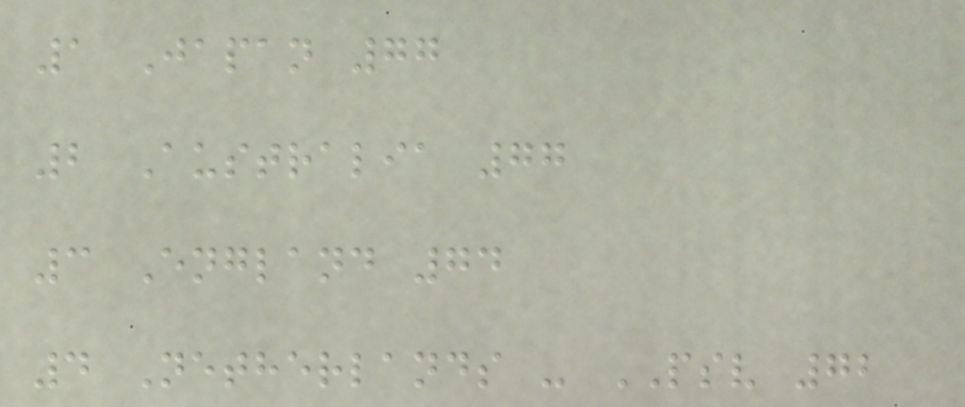1 Japan 77
2 Australia 77
3 England 74
4 Netherlands - PSV 72
